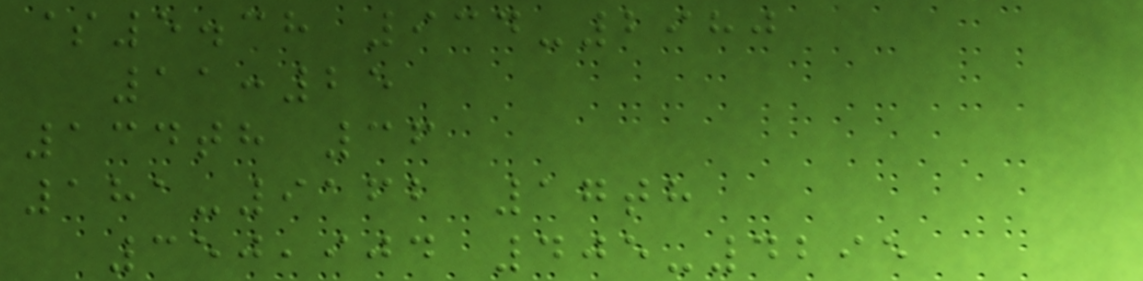$5.38 934-2980
11:25
134th 36
181-9162 17th
350,904 405-4295
